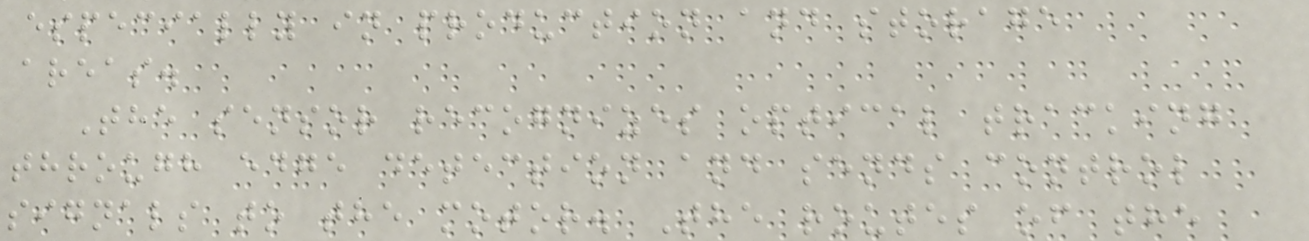especially in production and storage
areas.
The sensor recognizes optical tracking
through edge detection and sends control
signals to the motor. The routes of the
